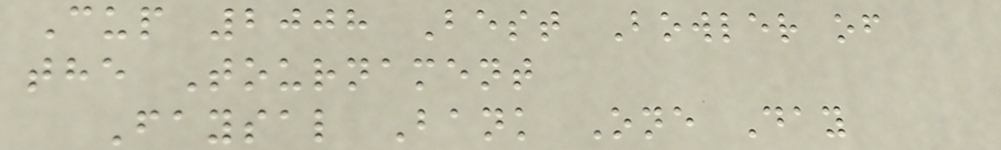Cup 2008 Best Bowler of
the Tournament
Faysal Bank One Day
